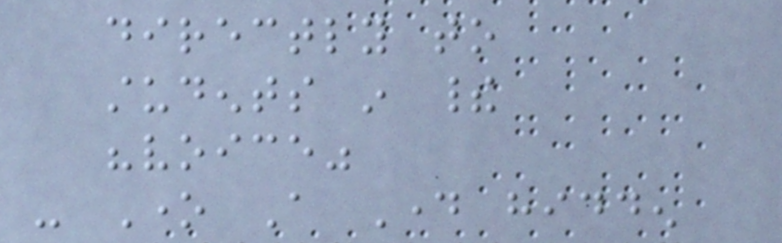directly to
students in their
"voice"
- One A Day hidden
